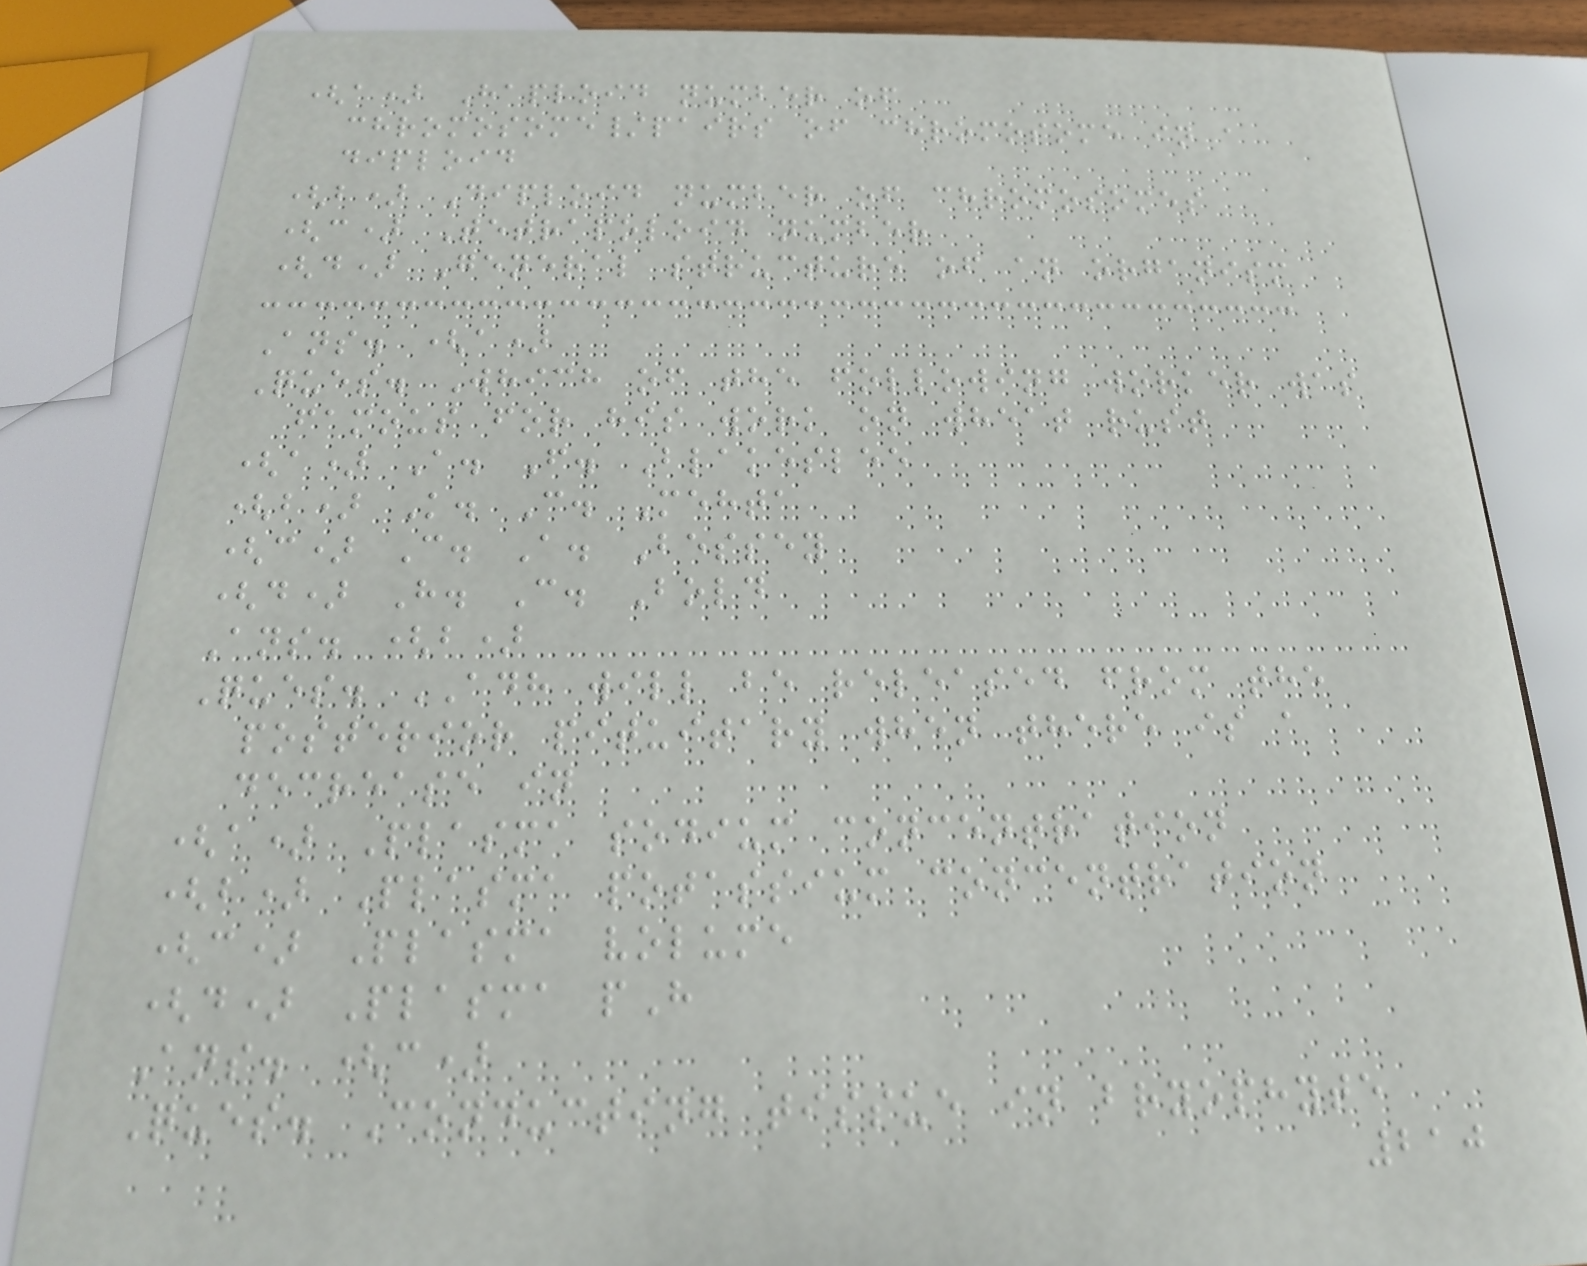(a) Haploid number of
chromosome/pairs of chromosome in a
diploid
(b) Diploid number of chromosomes
(c) Tetrapoloid number
(d) General structure of an organism
Ans. (a)
Ques. Which of the following worker was
famous for his work on wheat rust
(a) A. F. Blakeslee
(b) K. C. Mehta
(c) C. A. Bessey
(d) H. C. Bold
Ans. (b)
Ques. ADH will be released from the
posterior pituitary when there is a
decrease in
(a) Plasma sodium concentration
(b) Plasma potassium concentration
(c) Plasma volume
(d) Plasma pH
Ans. (c)
Ques. Conducting tissue in bryophyte
210
